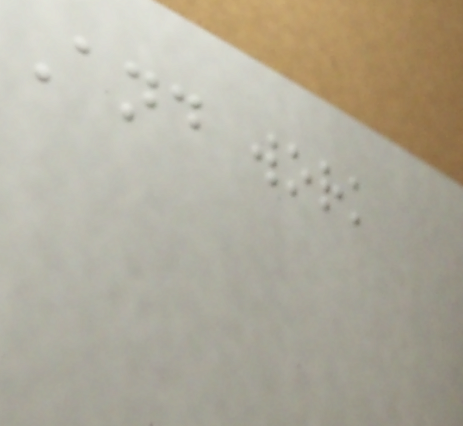And work
